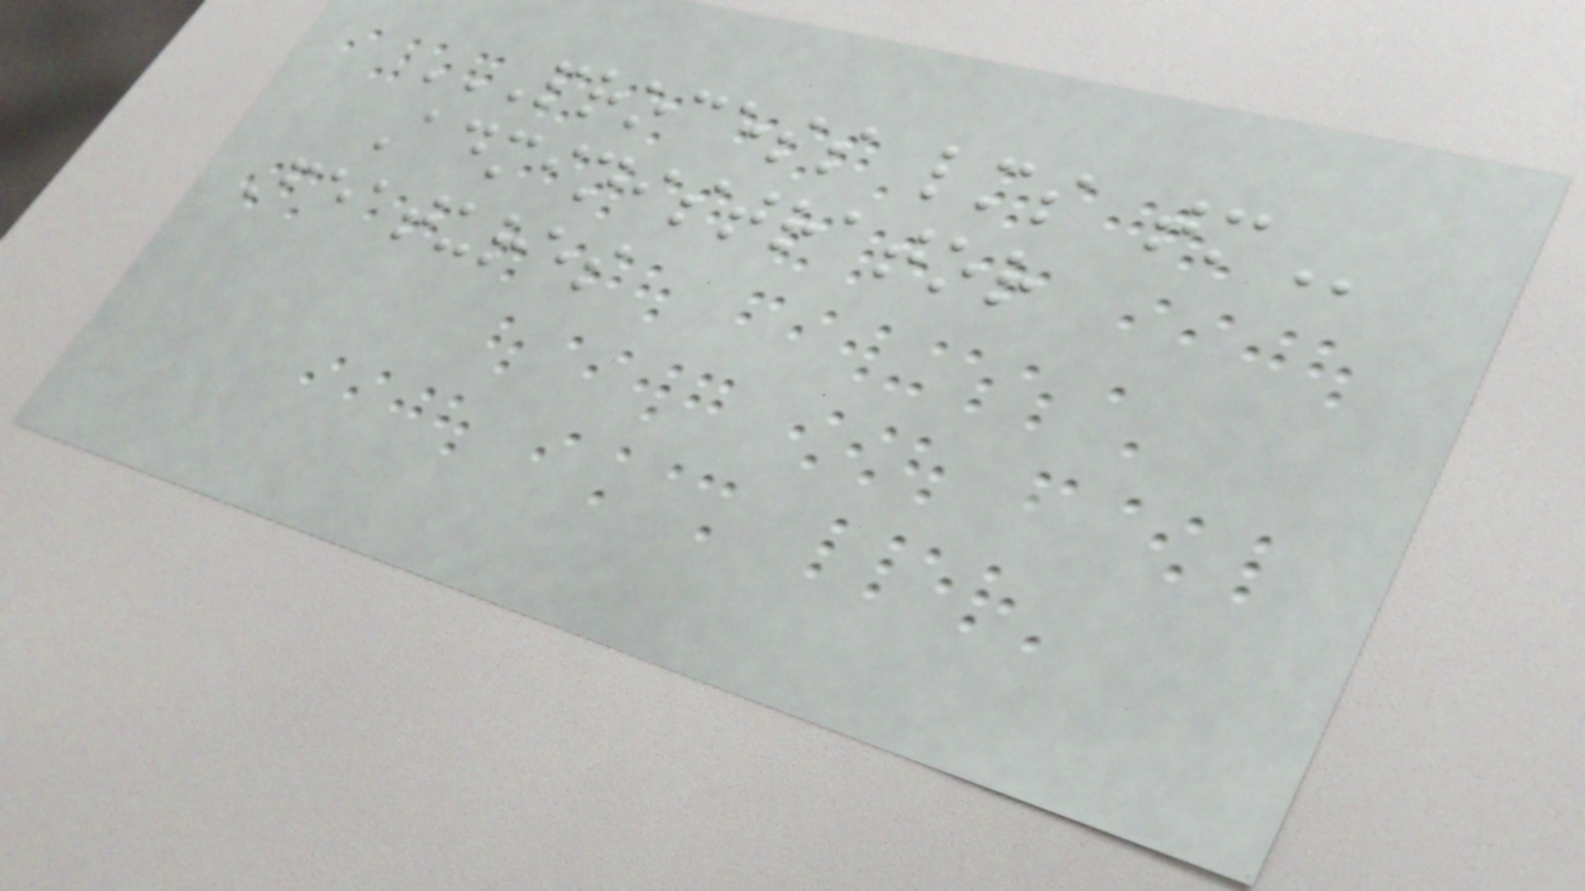PROCESS LMS TM
Administrator
Features
